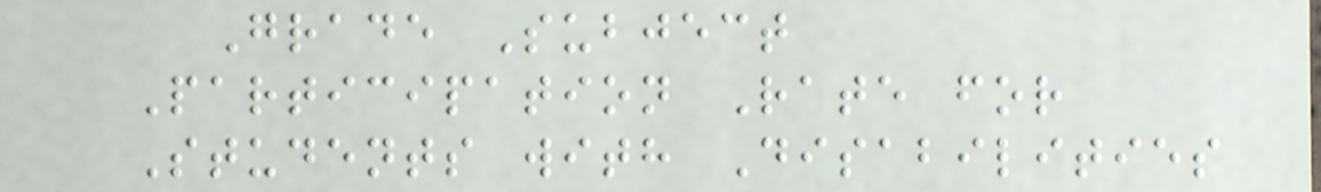Grade Subject
Participation Rate for
Students with Disabilities
